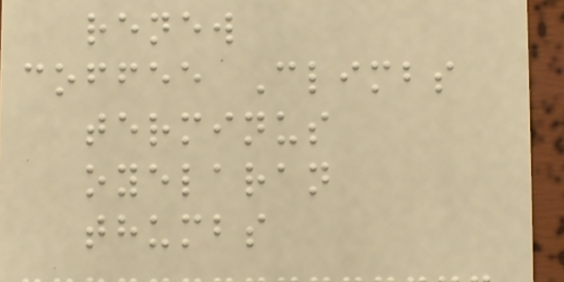renew
coffee Climbs
terminus
oyelaran
thumbs
